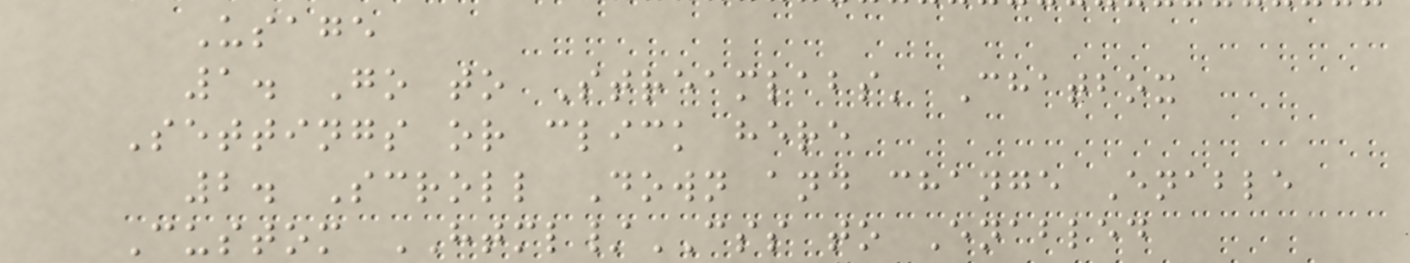Usage
1. Go to Streamlabs' Chatbox
Settings or click here
2. Scroll Down and change Enable
Custom HTML/CSS to Enabled
